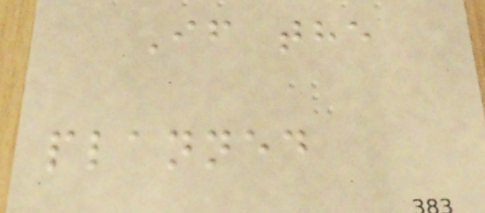If the
planned
